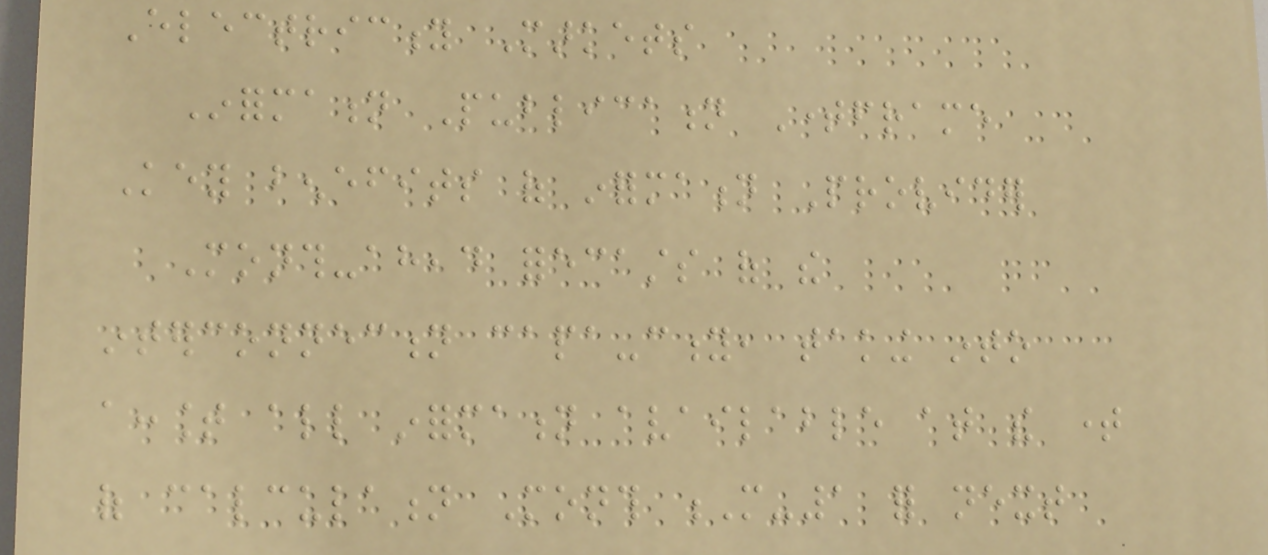Electricity Markets
Information Publication Timeframe
Key benefits of information Provider
Month-ahead forecasts of the
interconnection capa-city, taking into
account all information available at the time
of calculation Month M-1 for next
